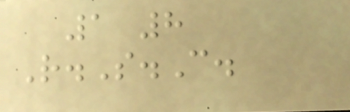1 8
R.S.C.
